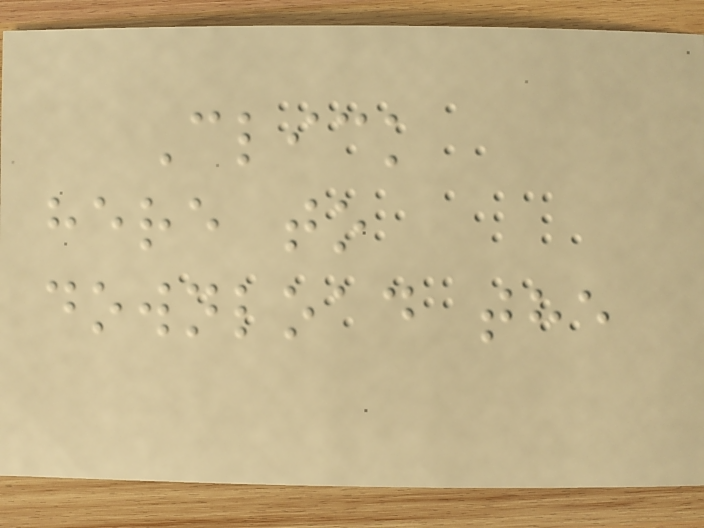Click
here to
download the
